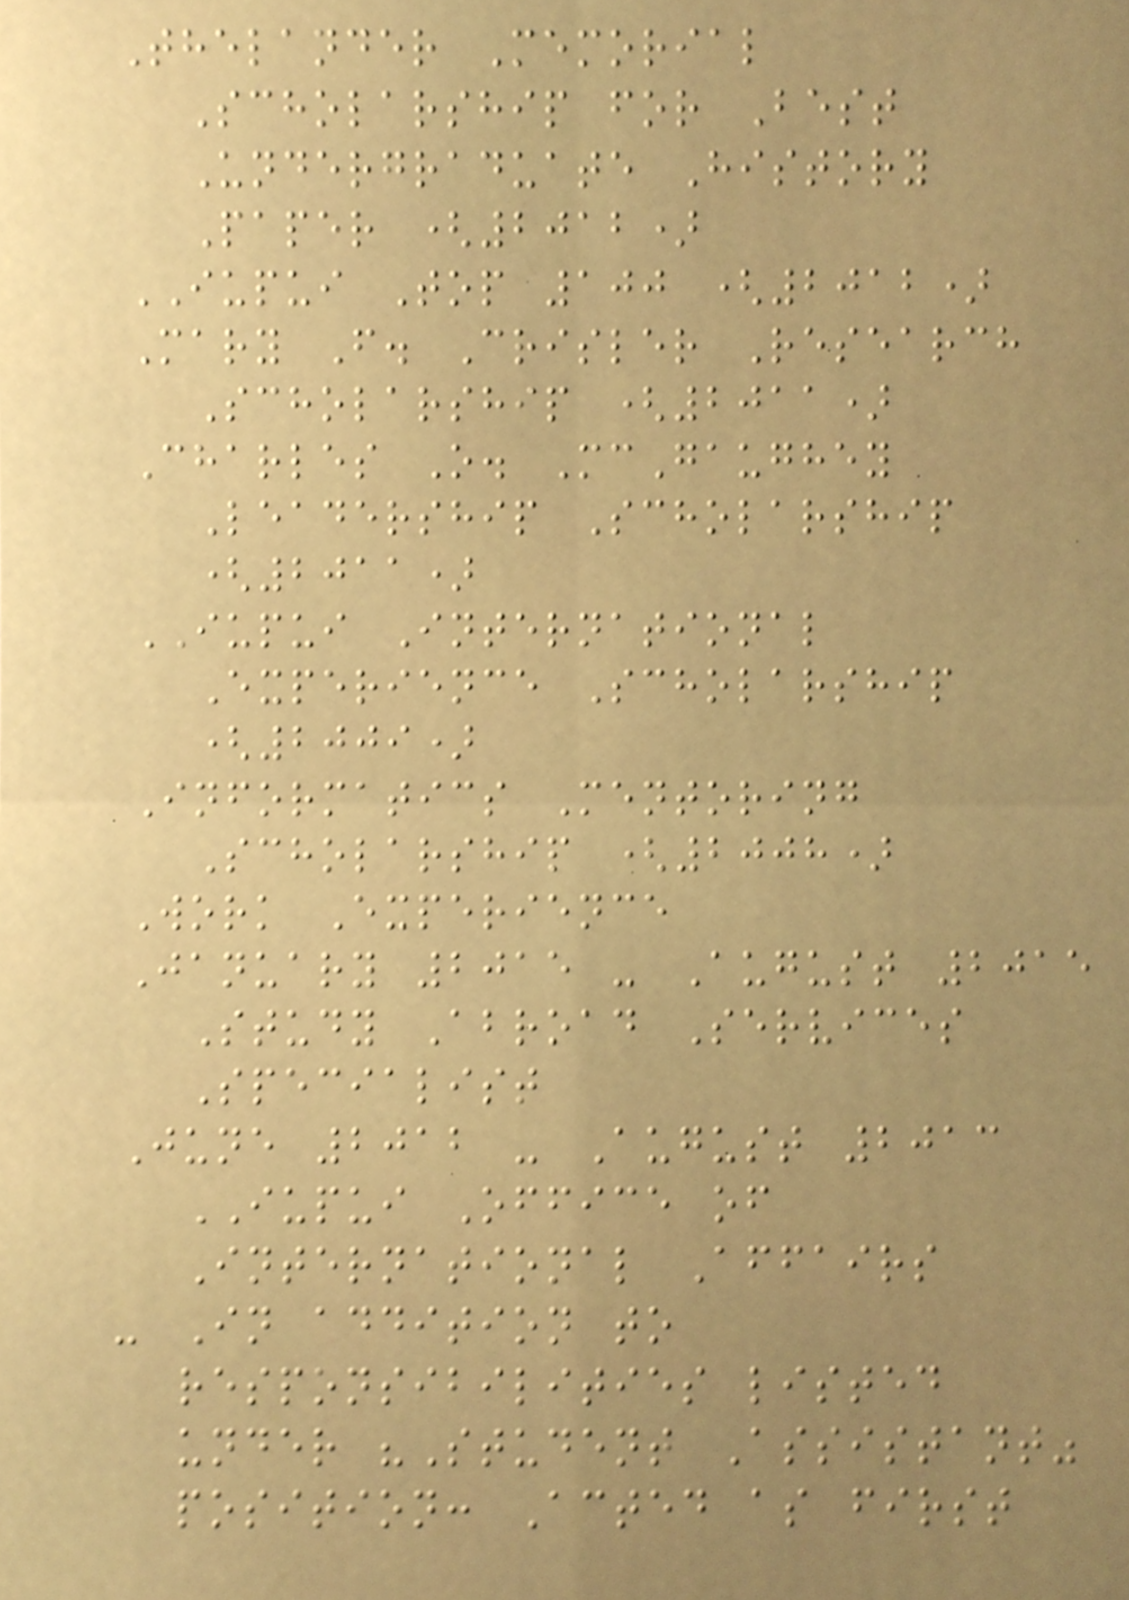Thelander Memorial
Scholarship for Best
Undergraduate History
Paper (2012)
IUPUI Top 100 (2012)
Mary F. Crisler Research
Scholarship (2011)
Charles O. McGaughey
Leadership Scholarship
(2011)
IUPUI International
Experience Scholarship
(2009)
Informatics Mentoring
Scholarship (2008)
Work Experience
January 2015 - August 2015
Study Abroad Services
Specialist
June 2012 - August 2013
IUPUI Office of
International Affairs
- In addition to
responsibilities listed
under "Student Assistant"
position: Acted as first
